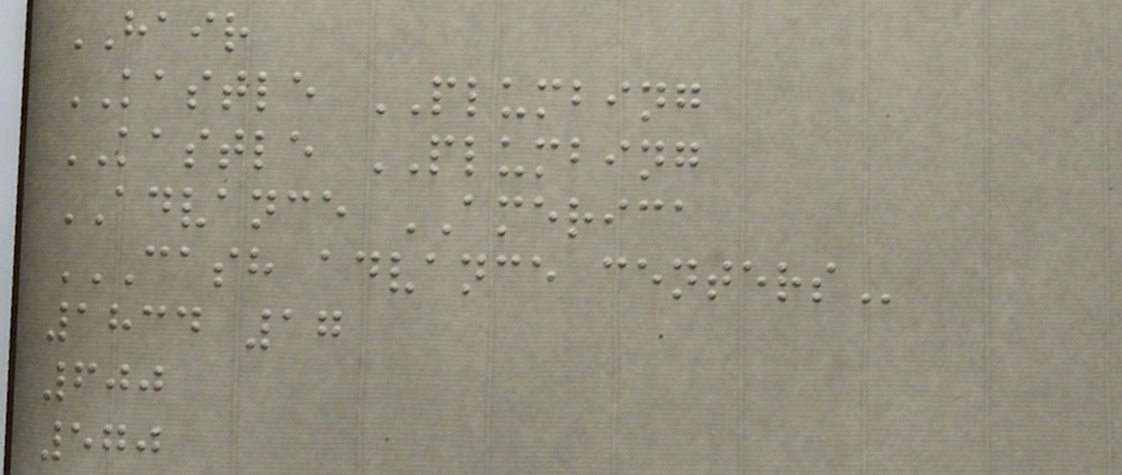HAIR
KASTLE PLUMBING
KASTLE PLUMBING
ADVANCE AMERICA
CASH ADVANCE CENTERS
1834 17
600
570
